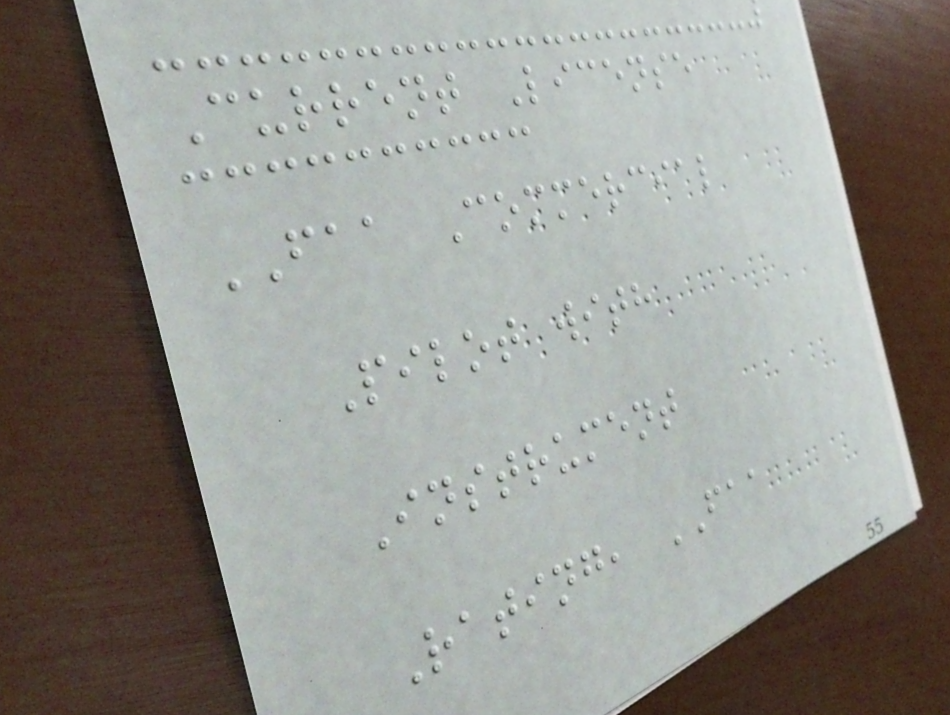Current License
FAA Commercial
Pilot with
Instrument
Rating, FAA
